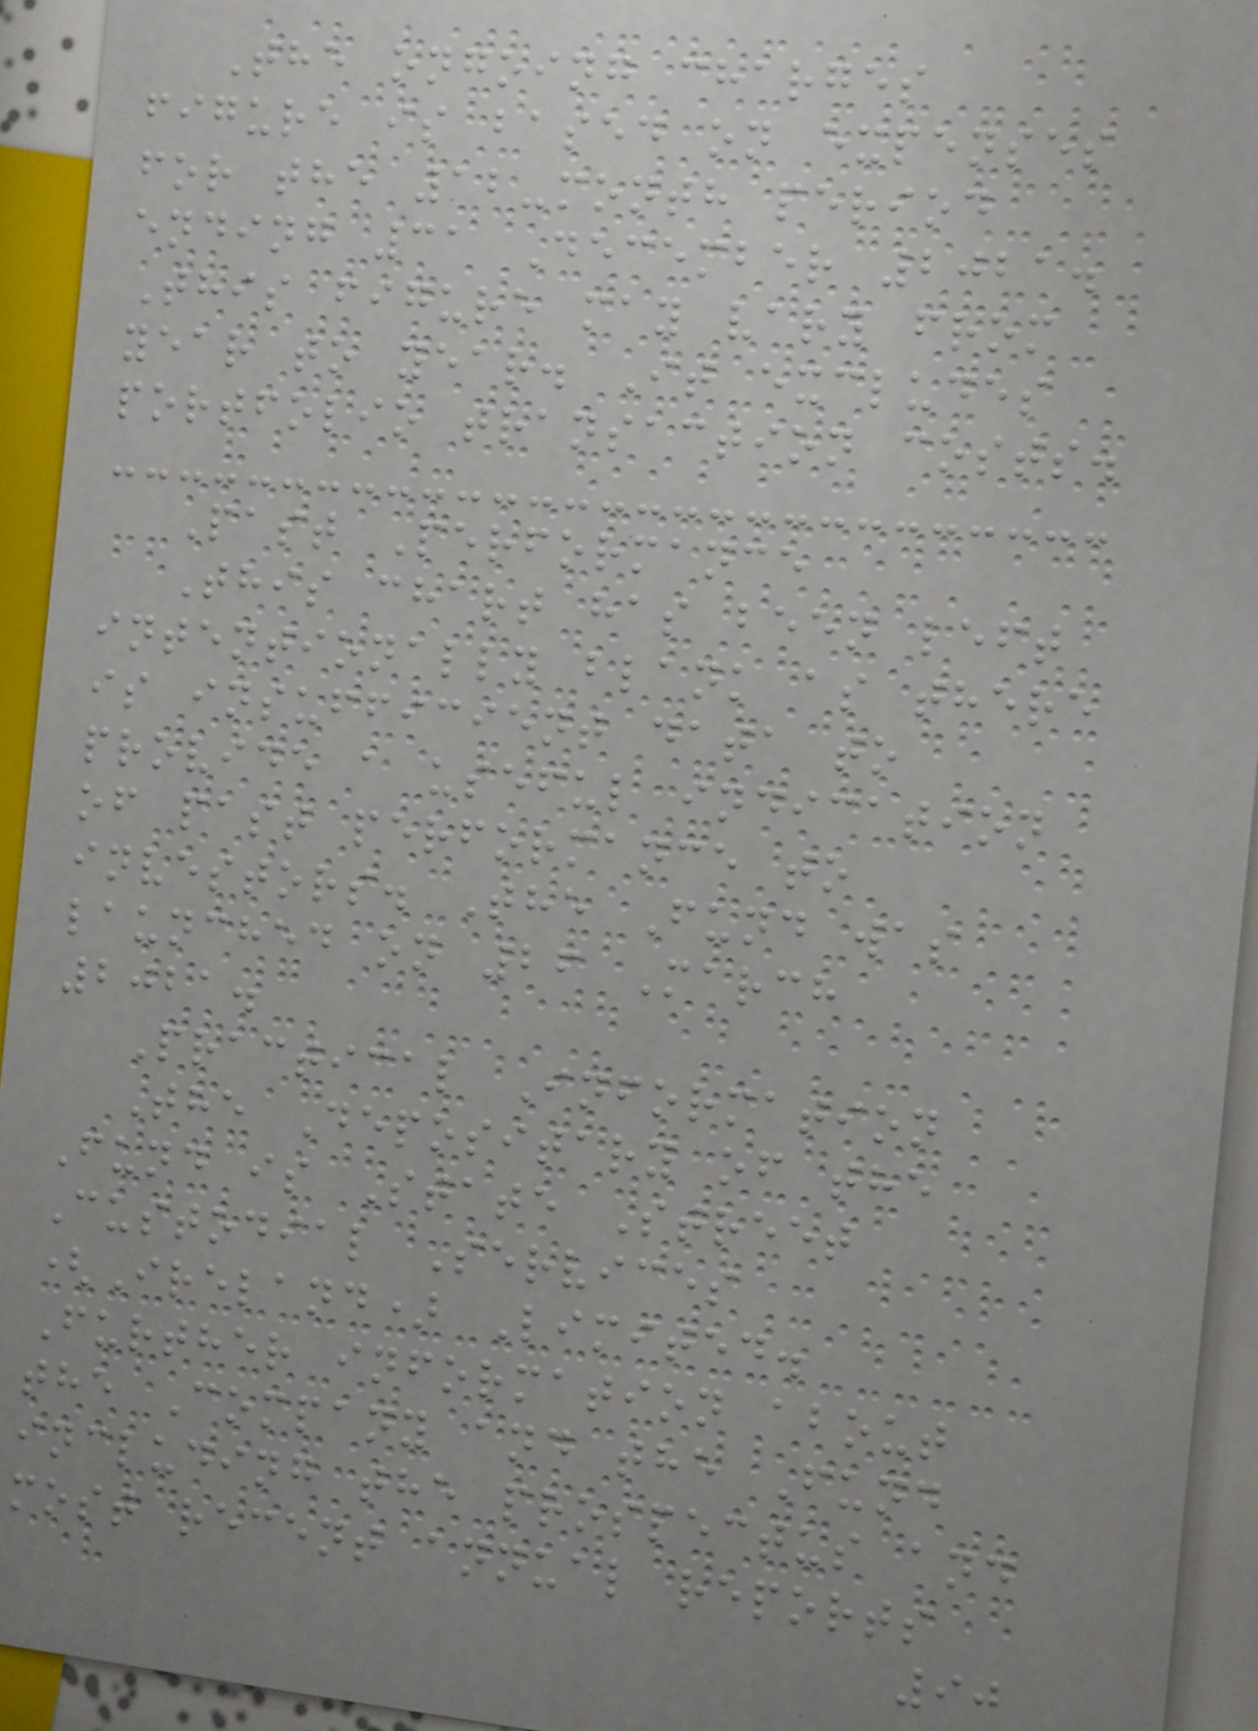The ongoing charges
figure is based on expenses
for the 12-month period
ending 31 December 2021.
This figure may vary from
year to year. It excludes
portfolio transaction costs.
Past Performance
This chart has been left
intentionally blank as there
is insufficient data to
provide a useful indication
of past performance to
investors. The Fund was
launched on 26 March
2021.
Practical Information
The Depositary of the
Fund is State Street
Custodial Services
(Ireland) Limited.
Further information about
the Company and the Fund
including the prospectus and
most recent annual reports
90
